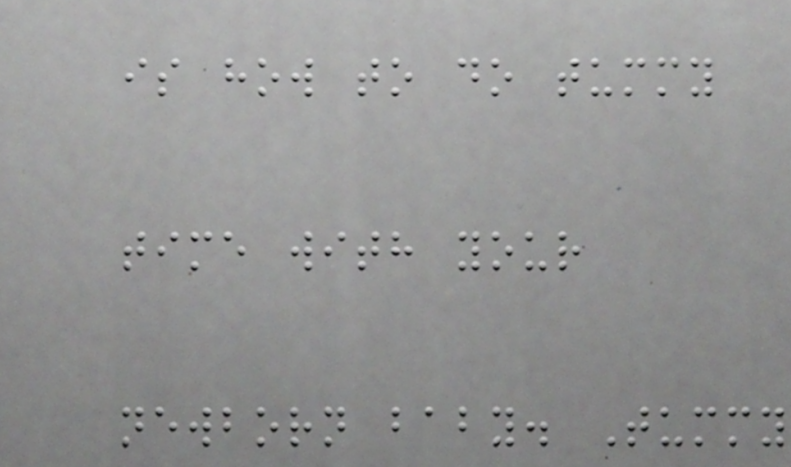is how to do tummy
time with your
newborn baby. Tummy
